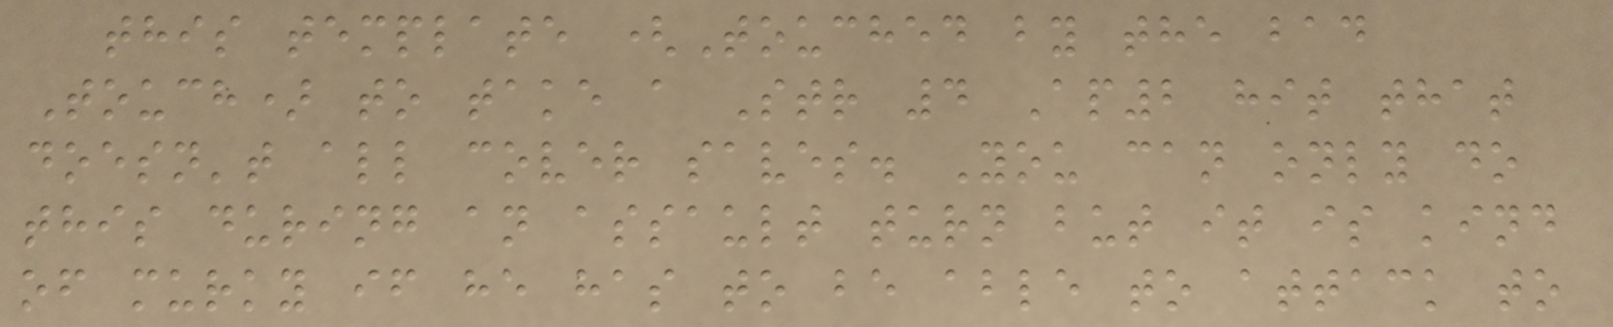this template (Touched by the bad
Touch) to take a Str 4 Ap2 hit that
doesn't all cover saves. You can only do
this during an assault turn but it is kind
of murky if he has to be able to attack to
